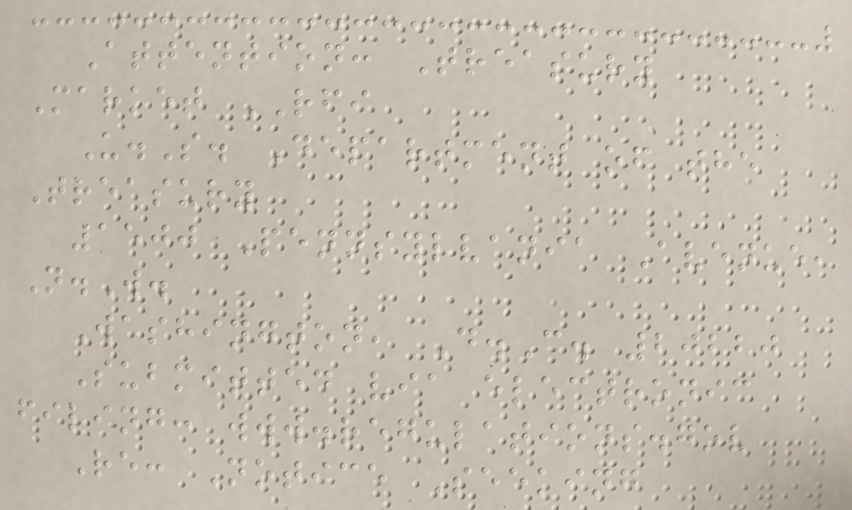Attention: Treasury
Market RFI
U.S. Department of the
Treasury
1500 Pennsylvania Avenue,
N.W.
Washington, D.C. 20220
Submitted via electronic
filing: www.regulations.gov
Re: Notice Seeking
